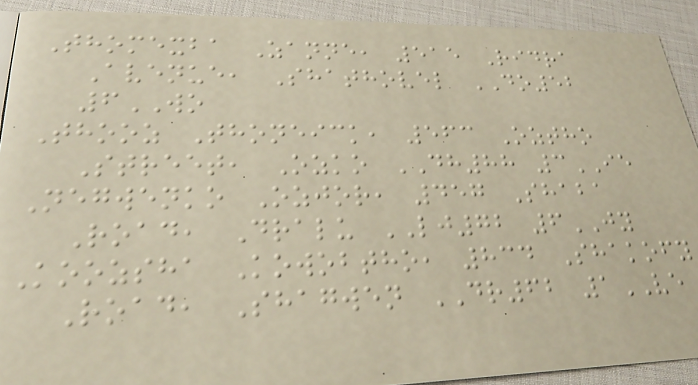Thomexba Zanne, 515 Ridra
Avenue, Shathovel DO52
6WO
Thooz Thoneick, 563 Oztho
Street, Ozko DH88 3IE
Negwenko Ozjor, 457 Shaba
Road, Dralu LJ72 6JY
Koozsha Kowobtho, 834 Shakofy
Road, Shagwen DR62 1VE
